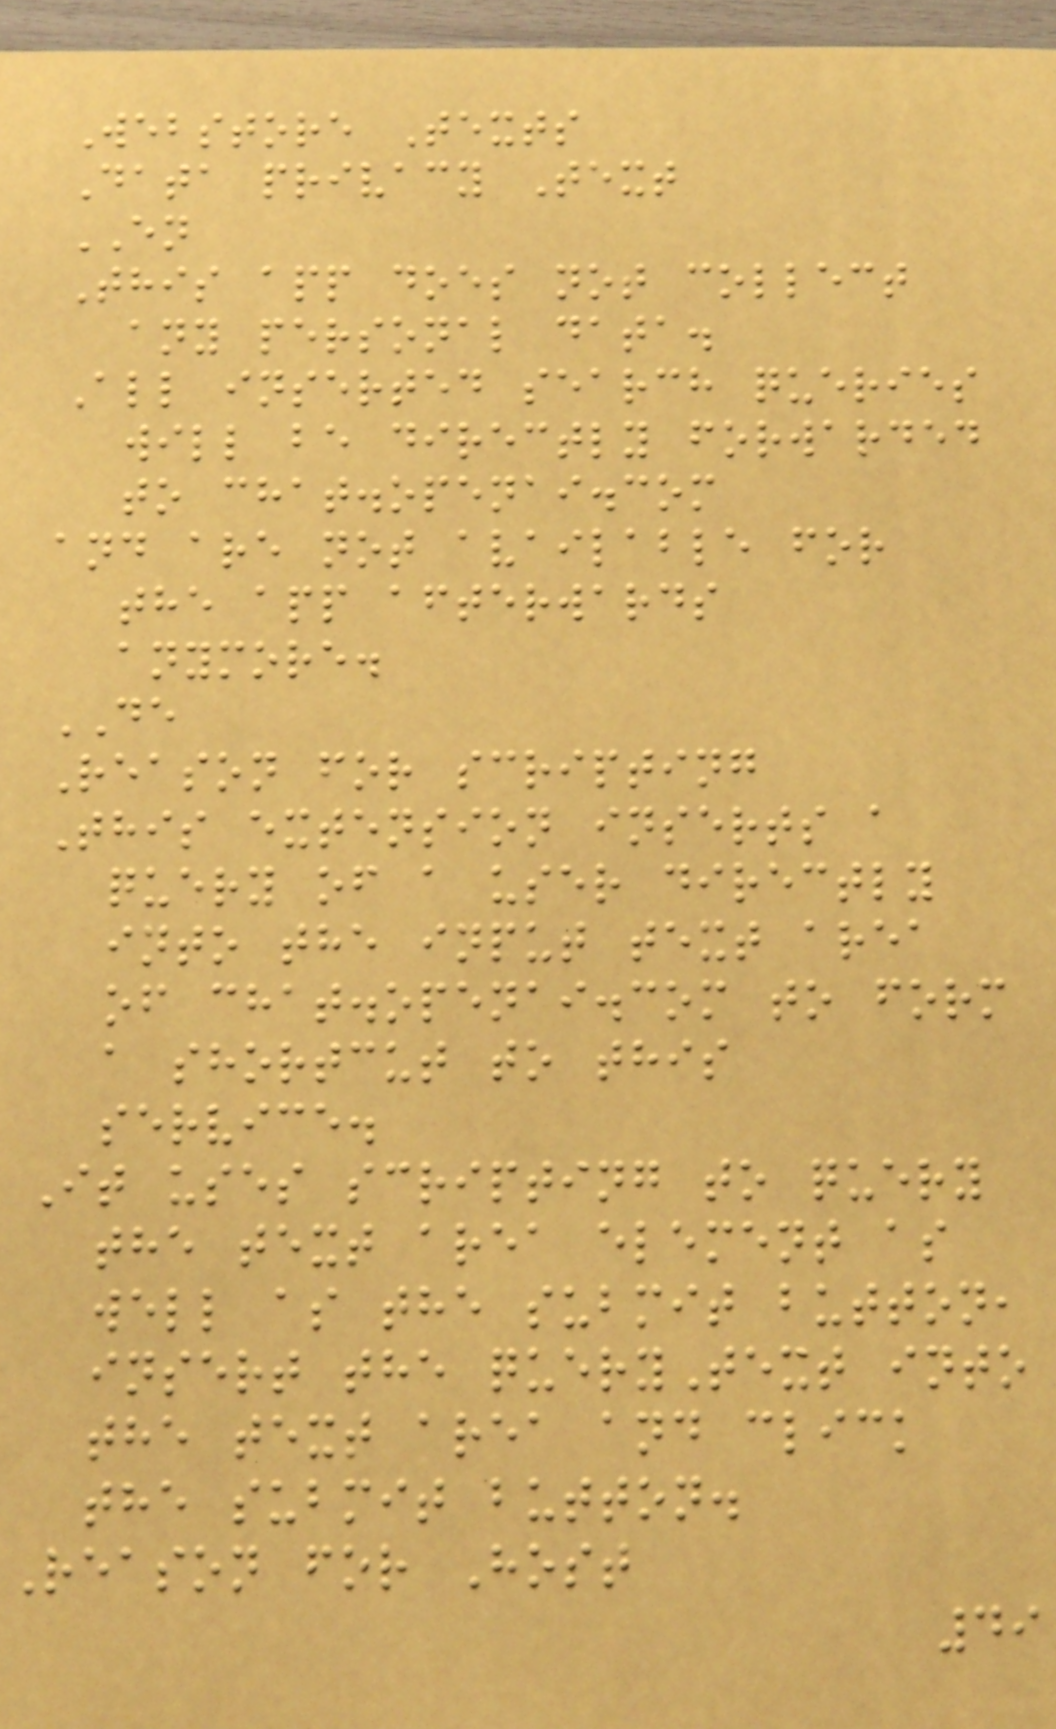Webstore Texts
Data privacy Text
EN
This app does not collect
any personal data.
All inserted search queries
will be directly forwarded
to chat.openai.com
and are not available for
the app afterwards
anymore.
DE
Reason for scripting
This extension inserts a
query of a user directly
into the input text area
of chat.openai.com to form
a shortcut to this
service.
It uses scripting to query
the text area element as
well as the submit button,
insert the queryText into
the text area and click
the submit button.
Reason for Host
49
